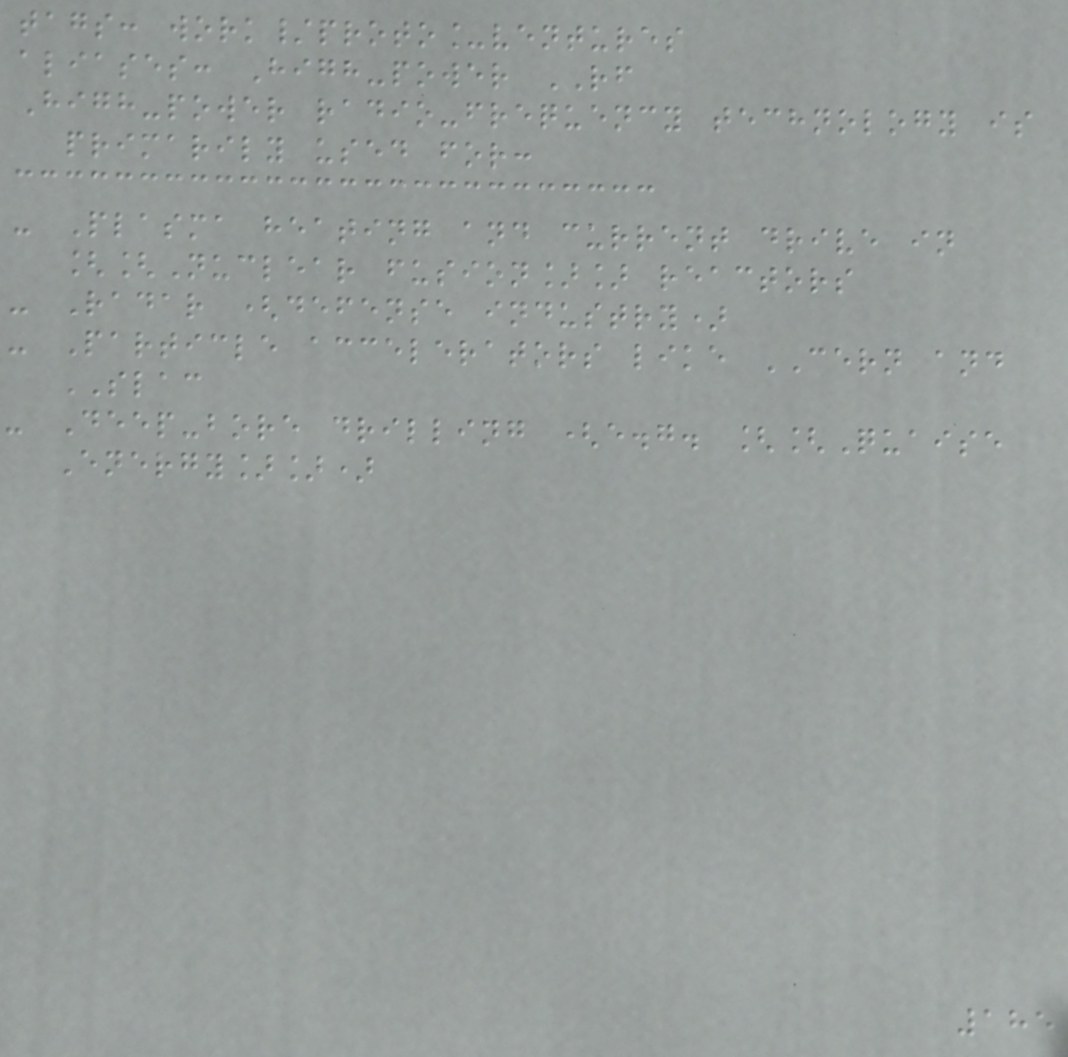tags: work/proto_ventures
aliases: High-power RF
High-power radio-frequency technology is
primarily used for:
- Plasma heating and current drive in
[[Nuclear fusion]] reactors
- Radar (defense industry)
- Particle accelerators like CERN and
SLAC
- Deep-bore drilling (e.g. [[Quaise
Energy]])
185
